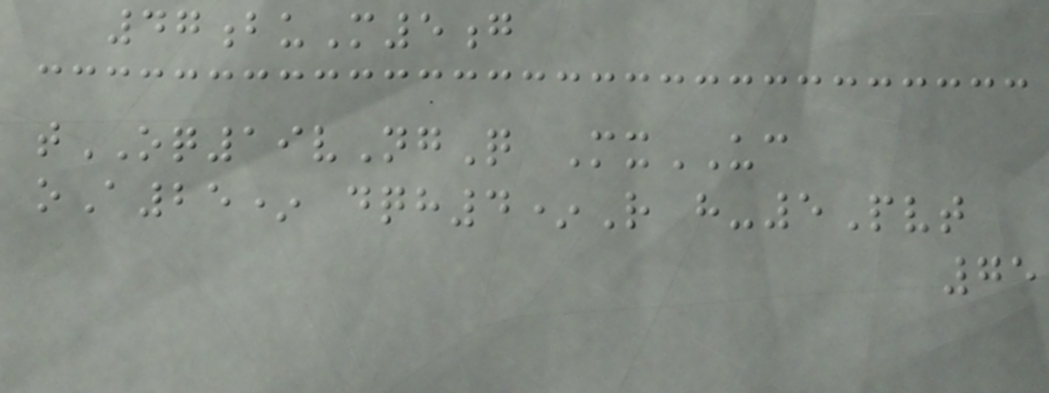47buM5g
tOQ19vNgQ MxUC
oA25* dqh4*R h-5Pvt
75
